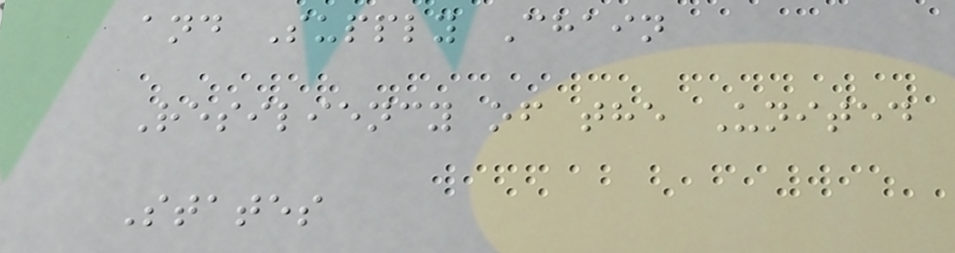and Supply Chain
Resiliency of the United
States
